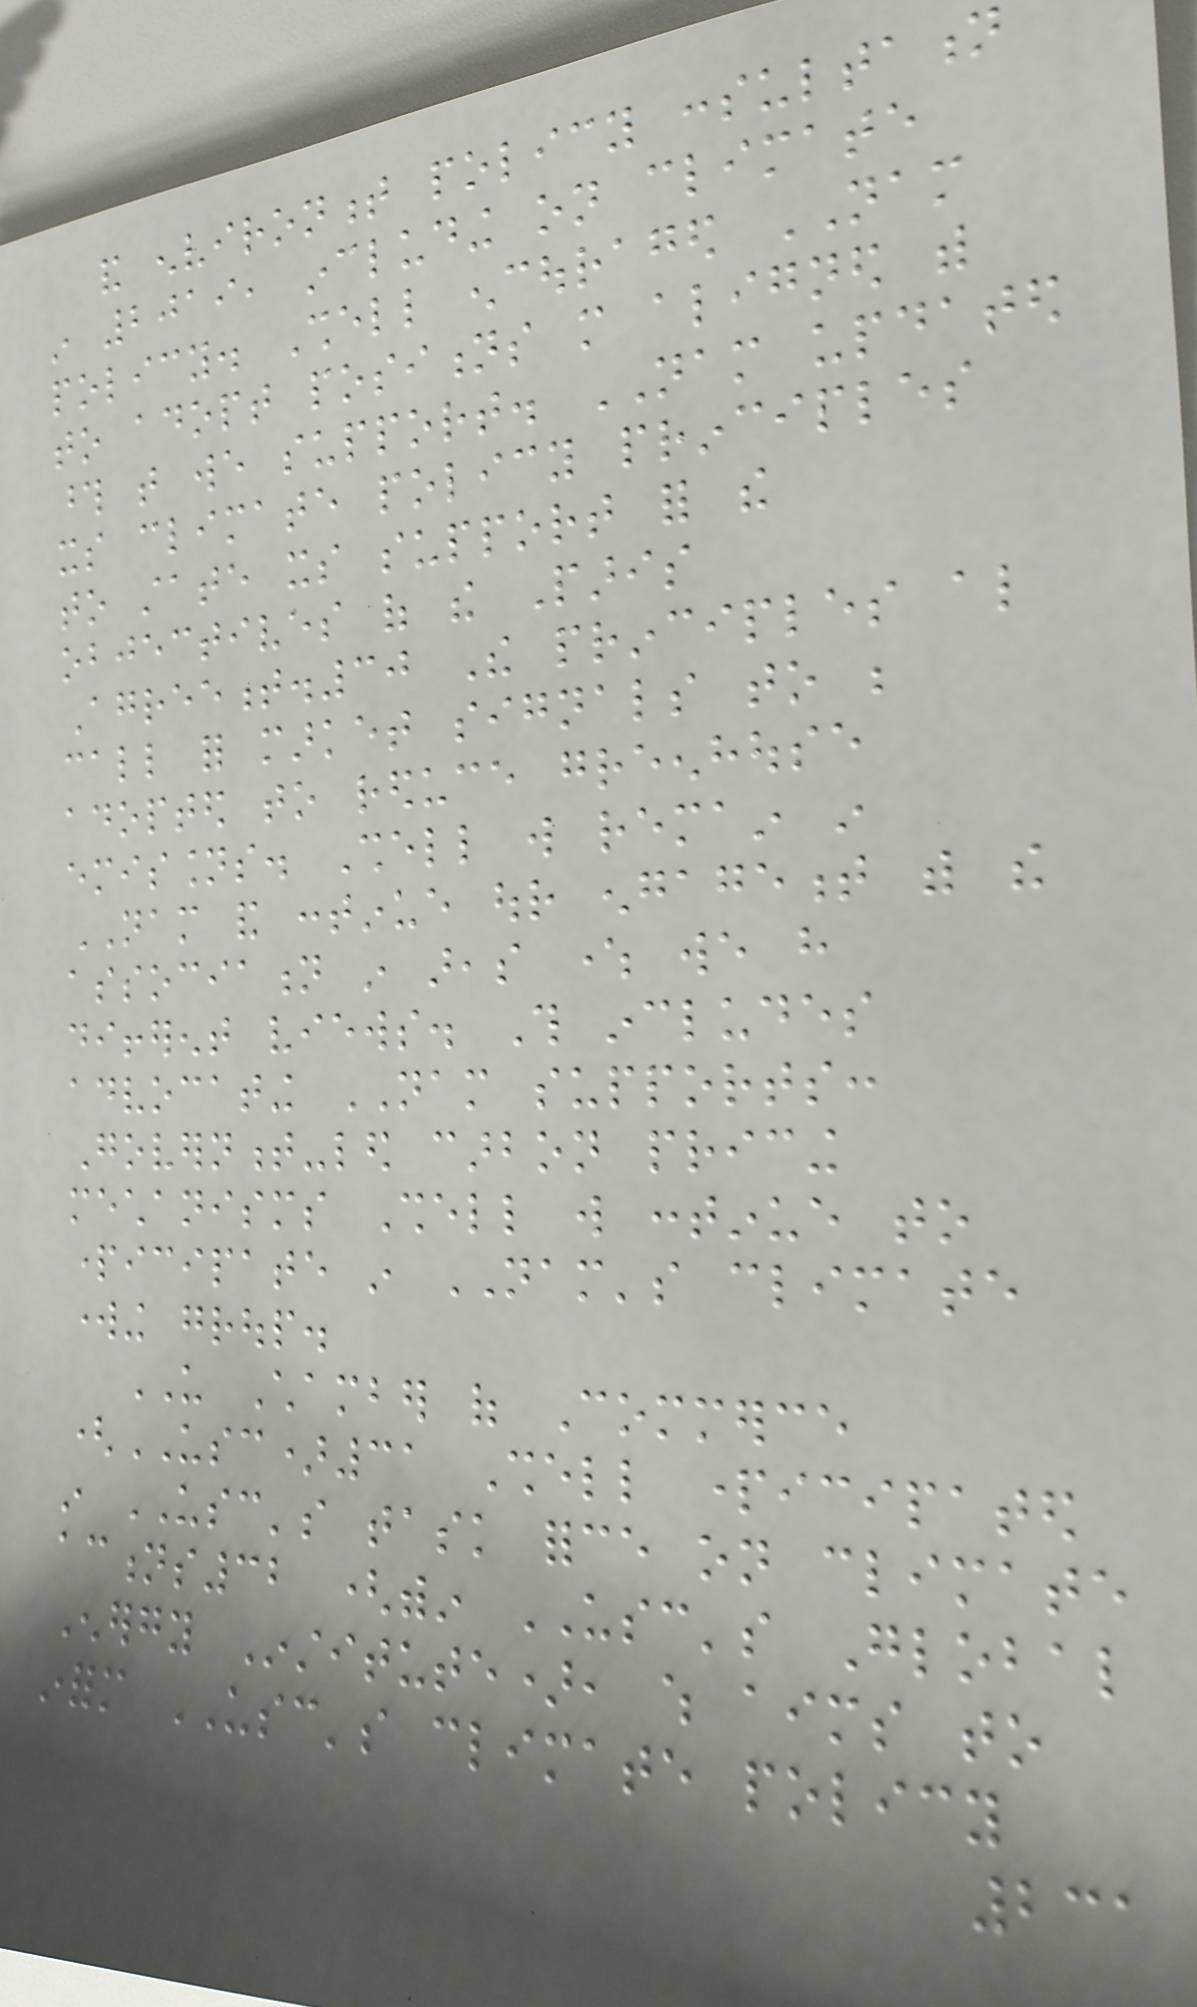and environment policy consultation
in 2019, including on climate
policy. Shell encouraged NAM
to adopt positions more aligned with
those that we support. NAM updated
its climate policy principles
to state its support for the
objectives of the Paris
Agreement.30 The principles also
call for market signals to be
adopted to reduce greenhouse
emissions. Shell will remain in
NAM and continue our engagement with the
association in areas where we have
different views. This includes
advocating NAM supports:
Government-led carbon pricing
mechanisms Shell will continue to
participate in NAM's climate
working group.
US Chamber of Commerce
(USC)31 Shell participated
in USC's task force on climate
actions32 (within USC's Global
Energy Institute), which aims to
inform USC's climate policy
231
